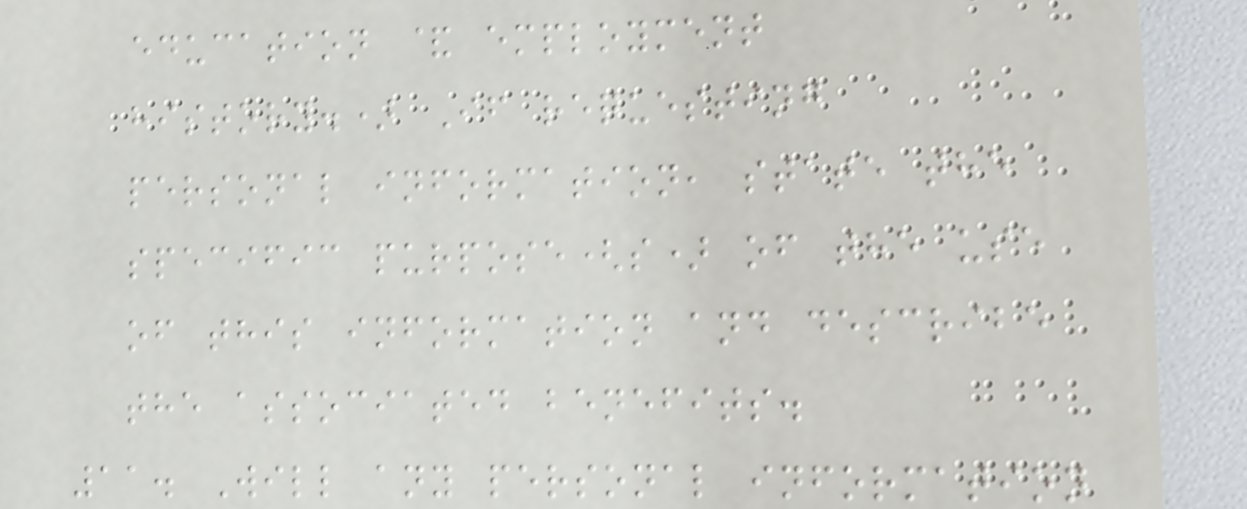education & employment
history.) If requesting
personal information, state the
specific purpose(s) of the use
of this information and describe
the associated benefits.
11. Will any personal information
